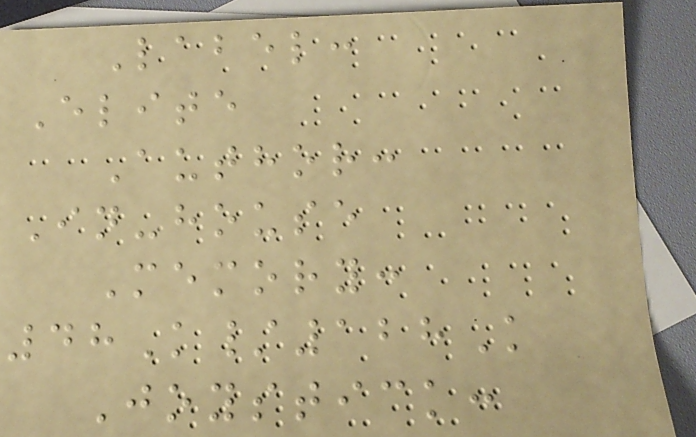Label:
Elite
Author:
In-house
Memory:
48K/128K
Joystick:
